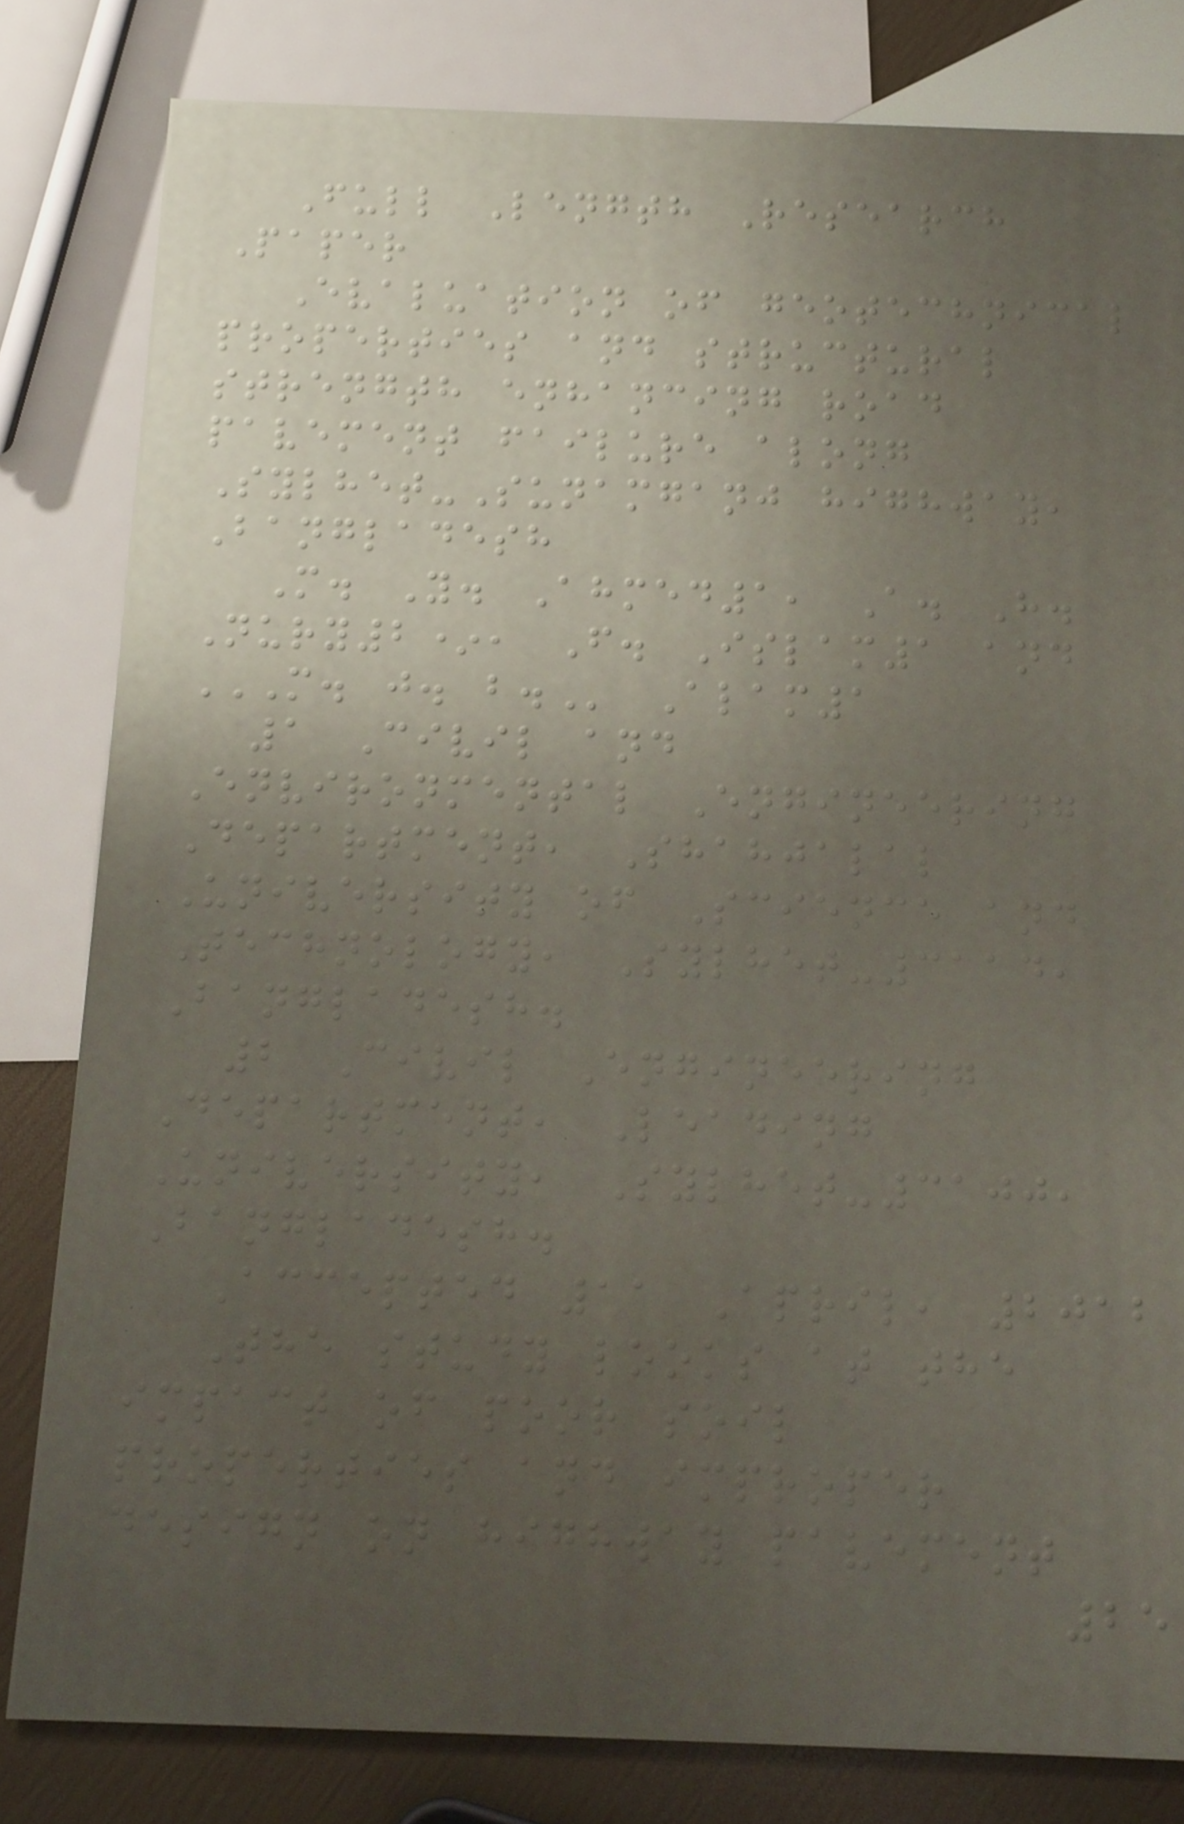Full Length Research
Paper
Evaluation of geotechnical
properties and structural
strength enhancing road
pavement failure along
Sylhet-Sunamganj highway,
Bangladesh
M. Y. Ahmed1, A. H.
Nury2*, F. Islam1 and
M. J. B. Alam1
1 Civil and
Environmental Engineering
Department, Shahjalal
University of Science and
Technology, Sylhet-3114,
Bangladesh.
2 Civil Engineering
Department, Leading
University, Sylhet-3100,
Bangladesh.
Accepted 11 April, 2012
The study looks at the
impact of poor soil
properties and improper
design on highway pavement
25
